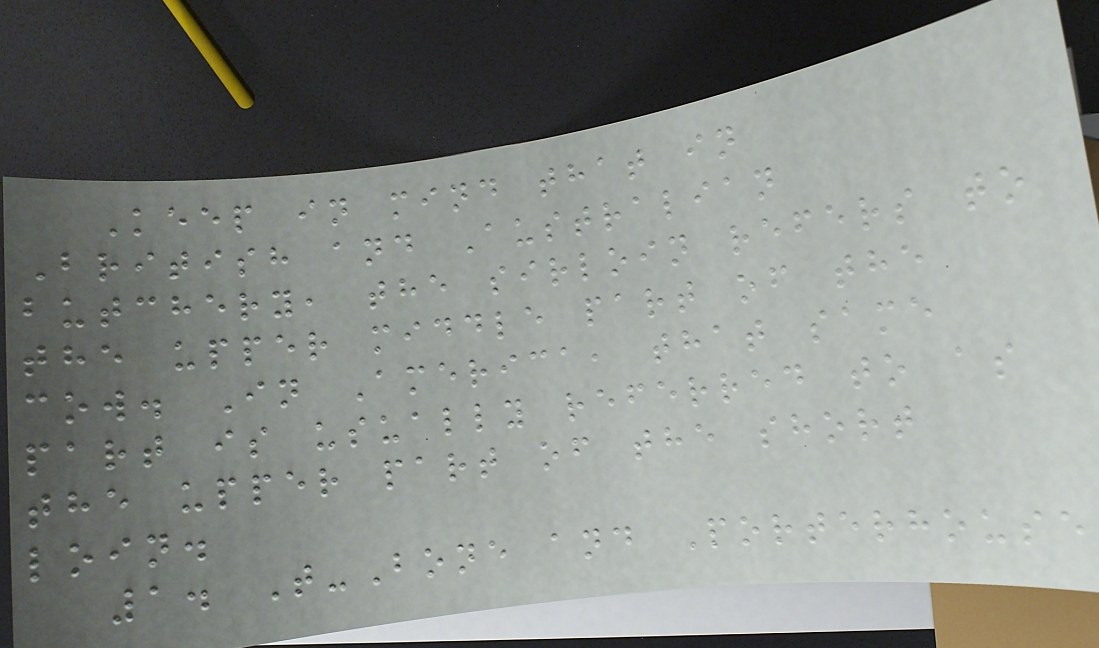Keep in mind that in
British and Australian
butchery, the sirloin refers to
the upper middle part of the
cow. In America, that same
part is usually referred to as
the upper part of the short
loin.
1. T-Bone and Porterhouse
